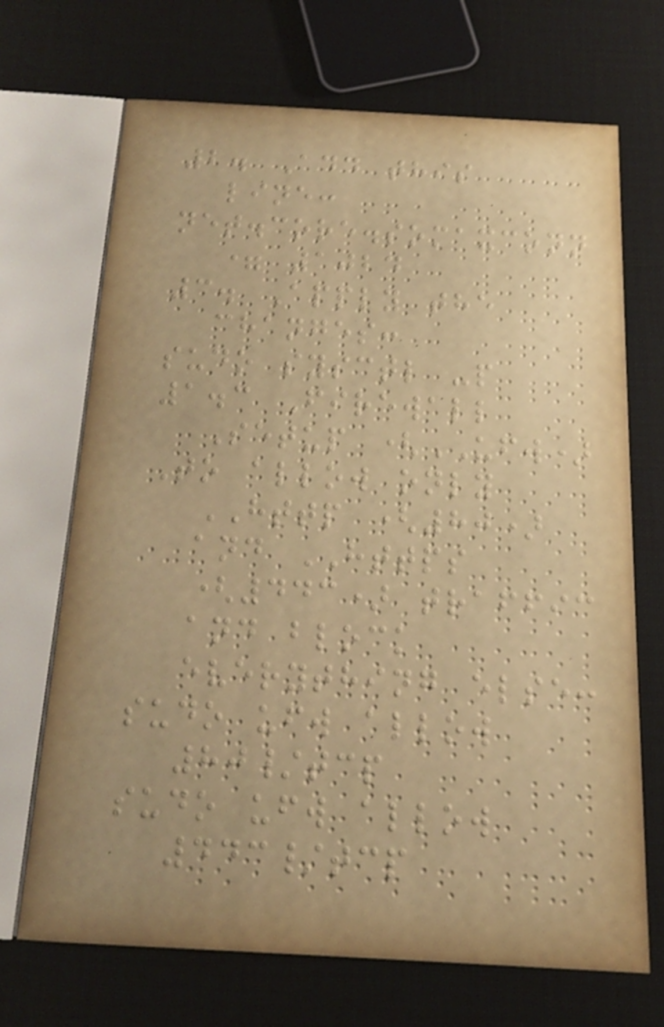2. Add this
line:
net.core.somaxconn
= 1024
3. Apply the
changes:
sudo sysctl -p
1.3 Firewall
Setup (UFW)
To allow only
HTTP (80)
and HTTPS
(443) traffic
and block
everything else:
sudo ufw allow
80/tcp
sudo ufw allow
443/tcp
